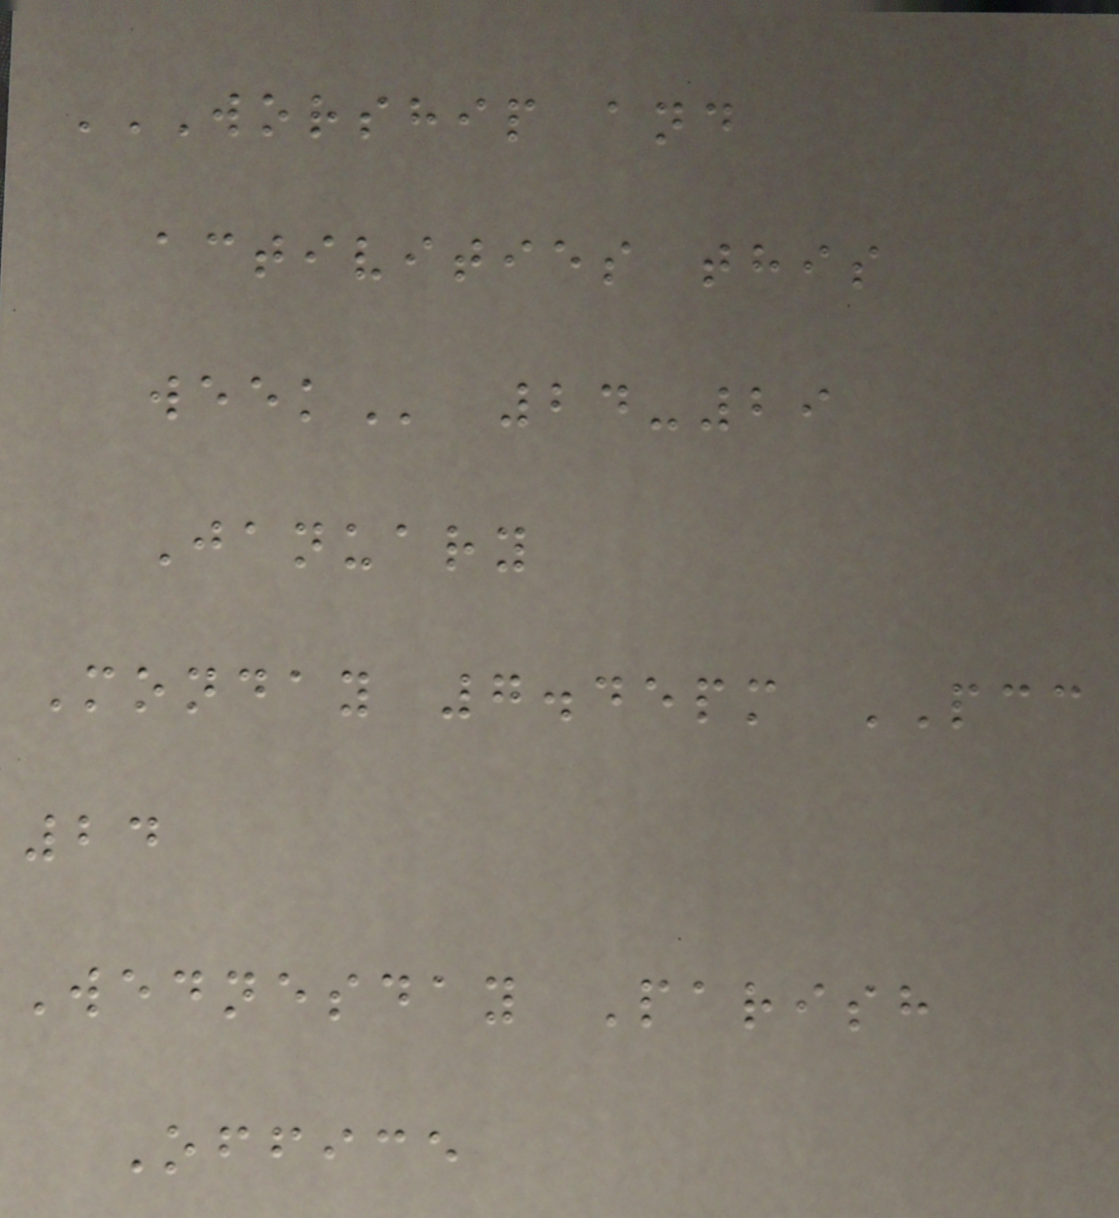WORSHIP AND
ACTIVITIES THIS
WEEK 24-29
January
Monday 7.45pm PCC
24
Wednesday Parish
Office
